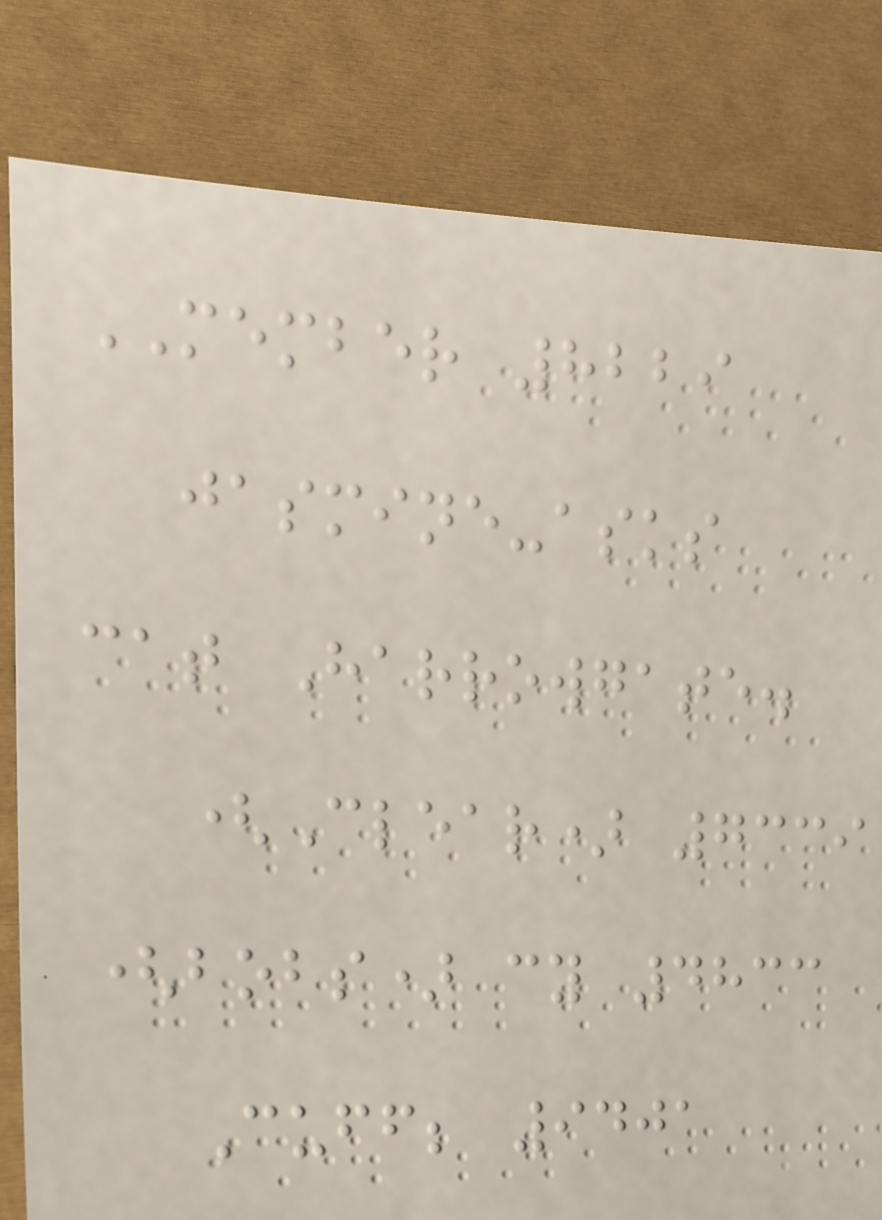MEMBER 8229
jasmine-asks
cat Harrowgate.
(Clear) 7339
(bobs) cy 4833
Cuff; 9401
